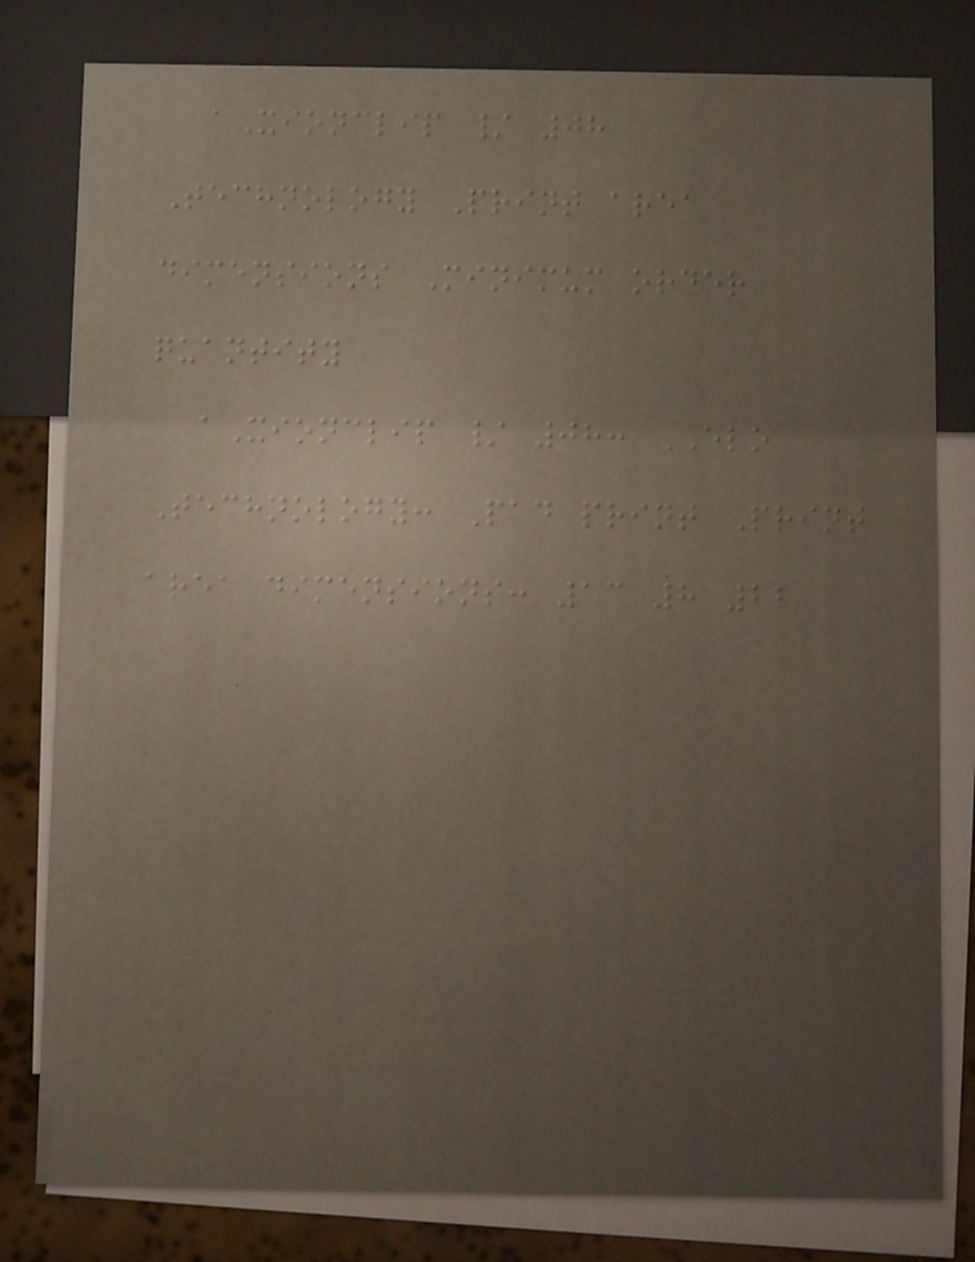aXionclip / 08
Technology Print area
dimensions Minimum order
quantity
aXionclip / 08: ELO
Technology: Pad print Print
area dimensions: 13 8 22
